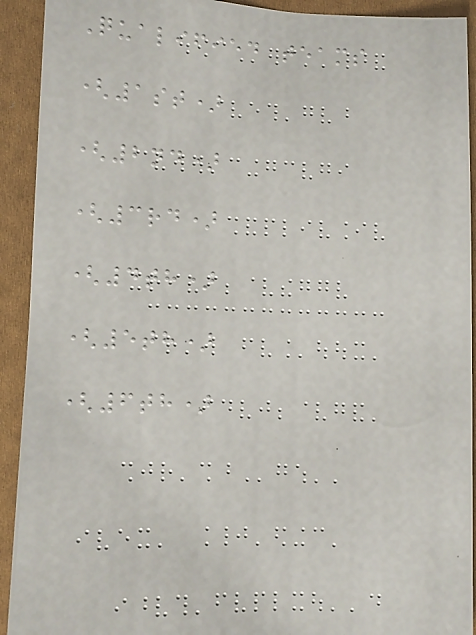Qualified teams
(1st)
(2nd)
(3rd)
(4th)
(5th)
(6th)
